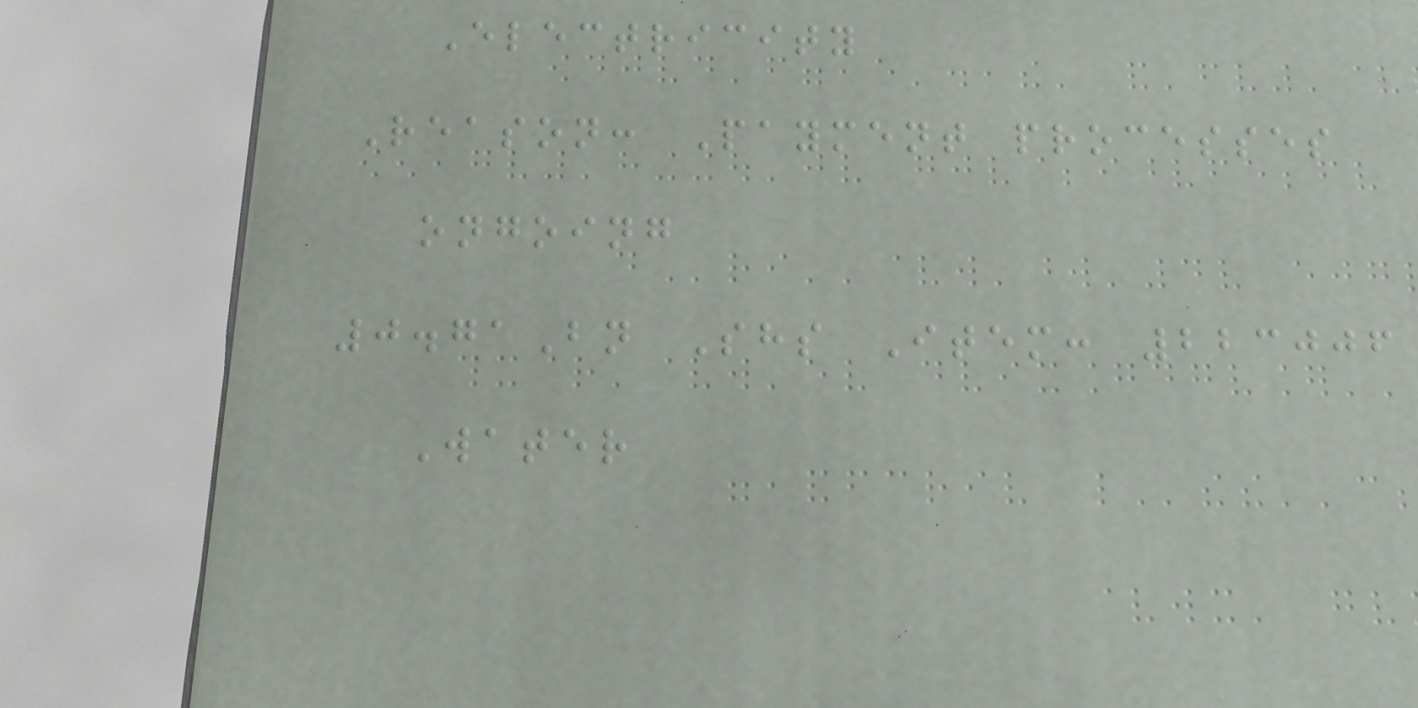Electricity
Reason: Payment processes
ongoing
0.71Bn Shs Item: 223006
Water
